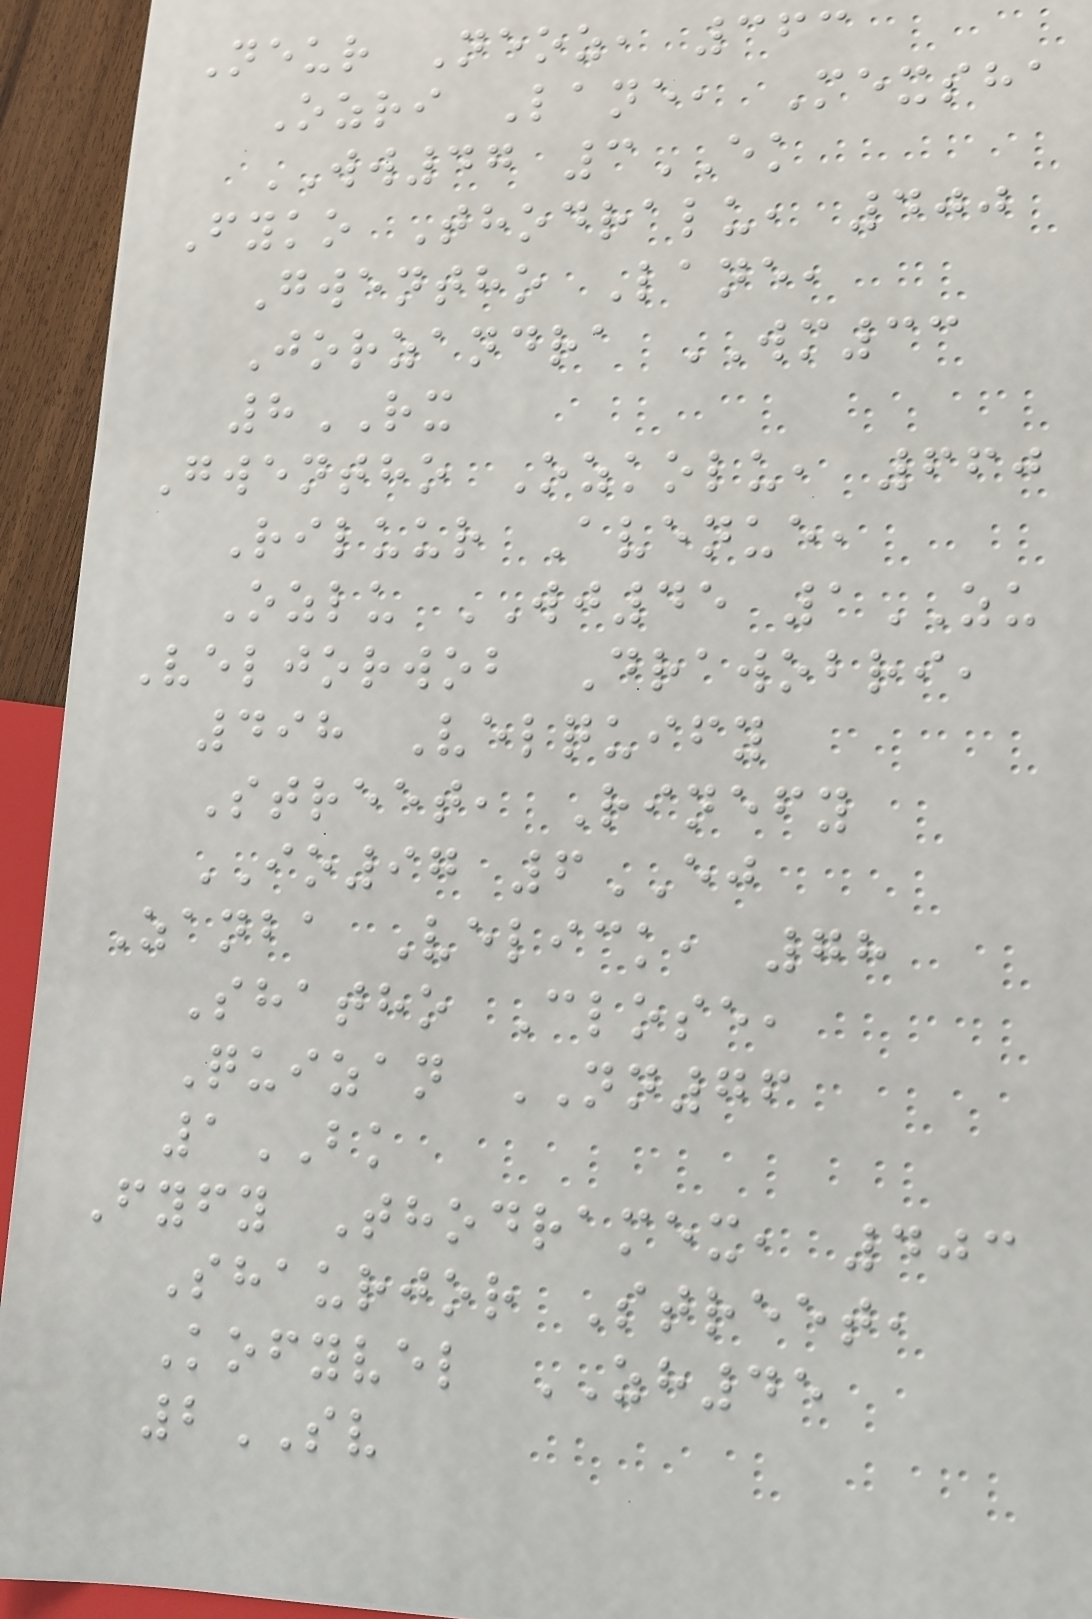Neur Neoz, 363
Ozri Lane, Mexsha
WW47 3EK
Fyko Thodralu, 400
Gwentho Lane,
Jorzandra WM33
8RX
Gwentho Ozkolu, 660
Riluur Avenue,
Ozlu WJ45 1ZU
Veljorwob Drawobri,
498 Velquify
Street, Rinefy
IO97 6EJ
Zanba Velick, 78
Shatho Close,
Quizan NN76
1BK
Fyfy Thodramex, 403
Shaurjor Street,
Kofyvel ZH45
2SV
